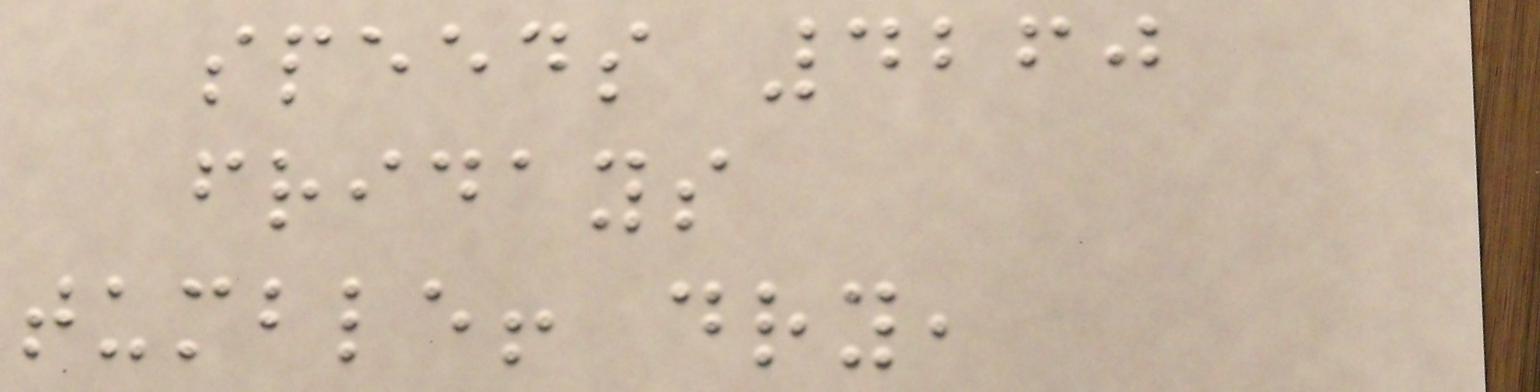speeds 4260
fridays
tumble! dry,
